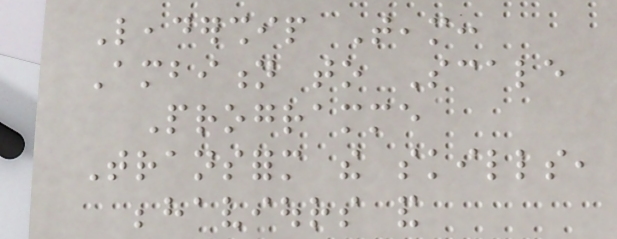Leadership Team:
Ambition to Scale
Programme
Transform the skills,
behaviours and
